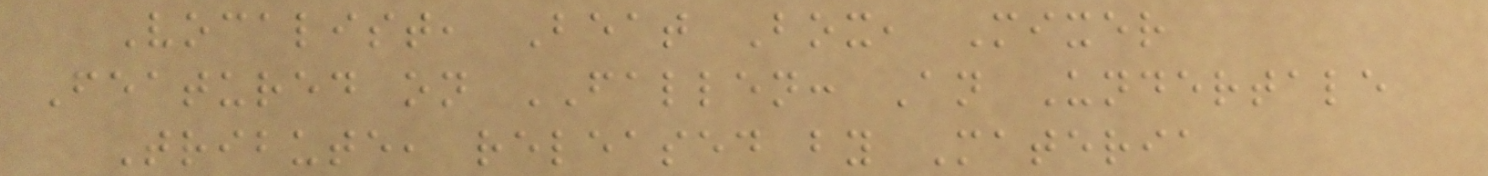Vocalist, Beat Box, Mixer
Featured on FALLEN: An Undertale
Tribute, released by Materia
